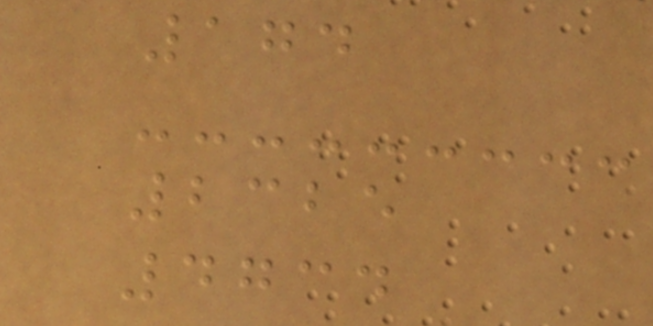174
2325
4734
